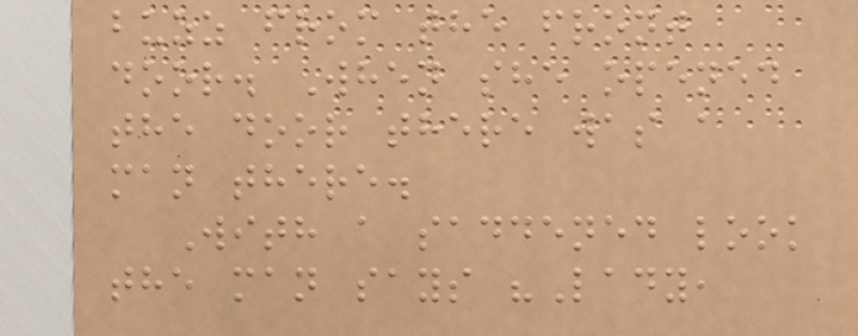buzz from the front
door. When she opened
the door there was a
man there.
With a saddened look
the man says "Lady,
